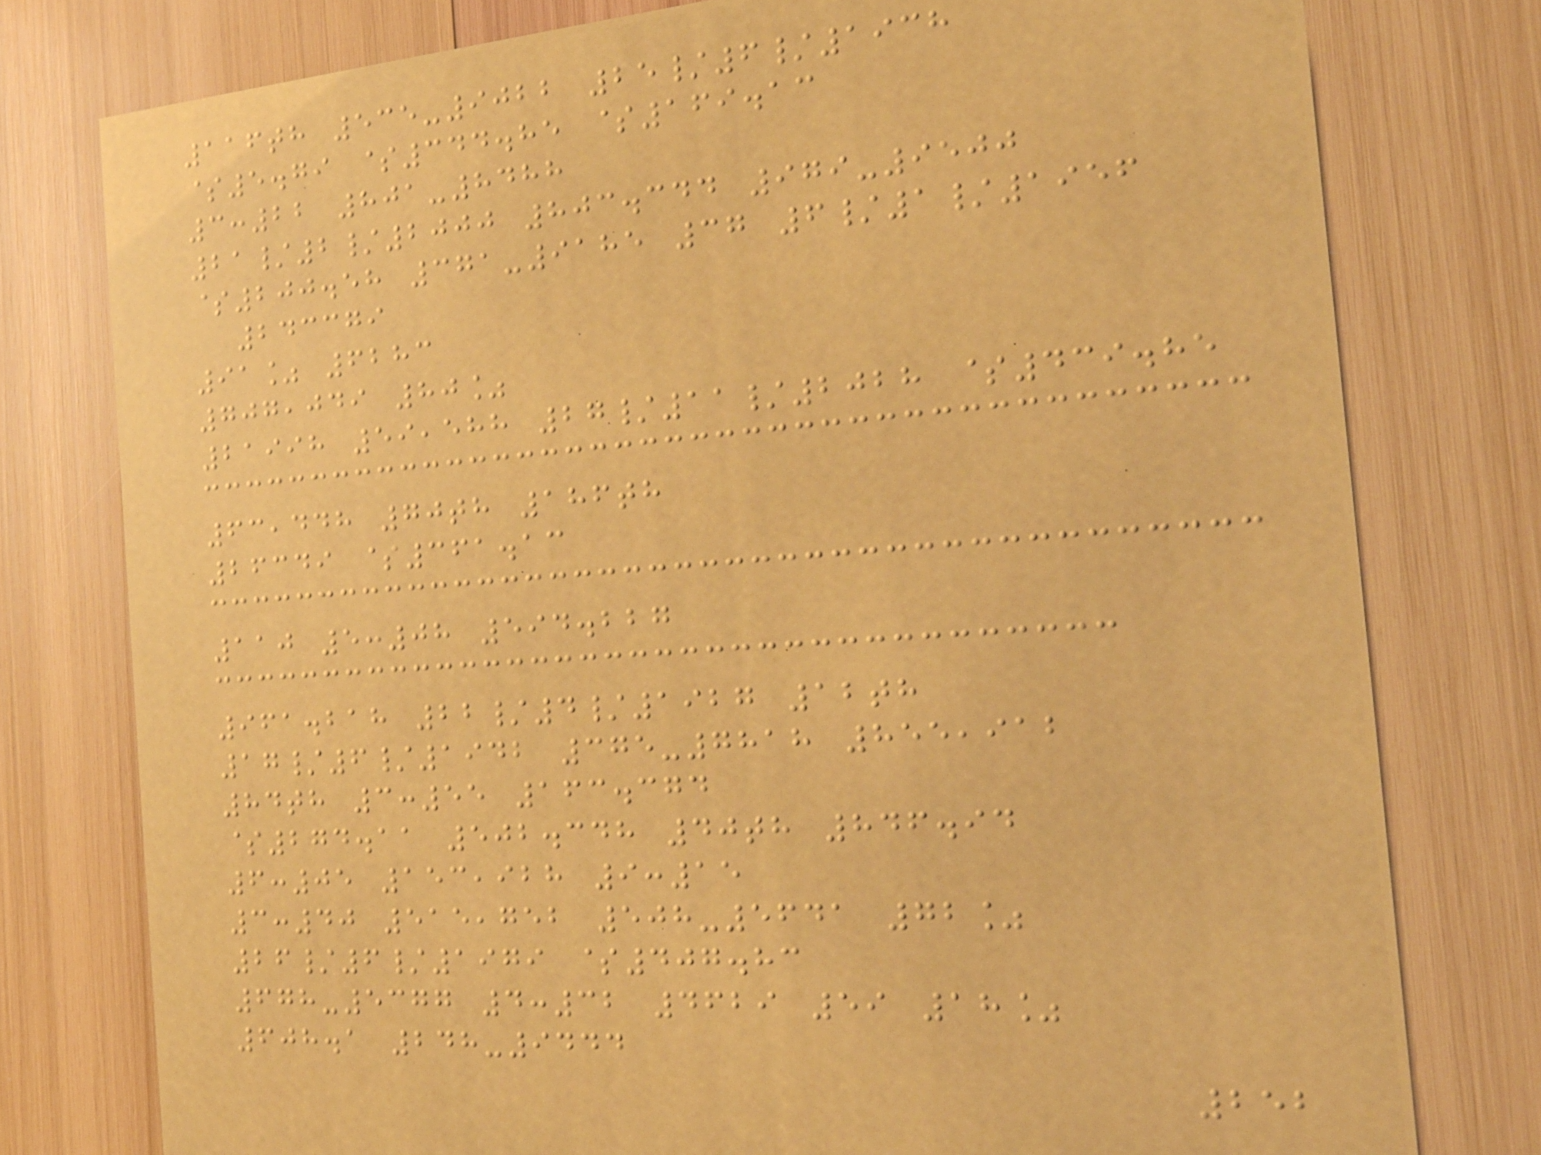116th 535-9022 25/6/1938
$5.79 $344.85 $169.13
3:22 801-8488
21/2/2000 803.344 979-9500
$200.58 371-9185 37 6/1/1956
243379
91% 6283
707,049 80%
21998 59,588 27/11/2028 $439.85
63,448 70th 186th
26349 $361.13
110 5:08 594.227
961.218 22/4/1927 12th
17/6/1942 375-7818 855,912
84th 3:55 163.374
$274.11 502.348 40th 846.94
6:05 153,928 9:15
3:40 515,752 508-5641 72%
26/6/1979 $407.83
678-5377 4:32 4629 59 18%
608.1 248-9444
252
